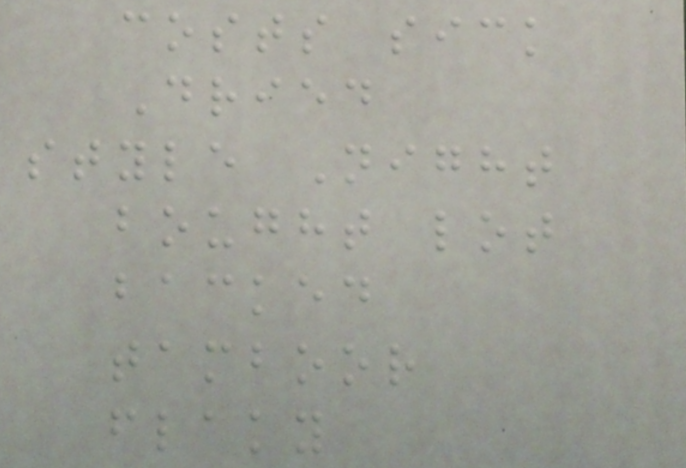costs sick
Dried
style Night
bought lot
backed
tamboor
flaky
